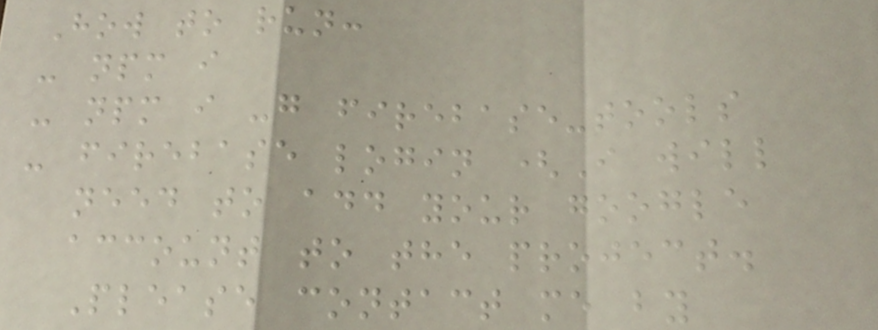How to run:
- npm i
- npm i -g firebase-tools
- firebase login (I will
need to add your google
account to the project.
Please contact me by
